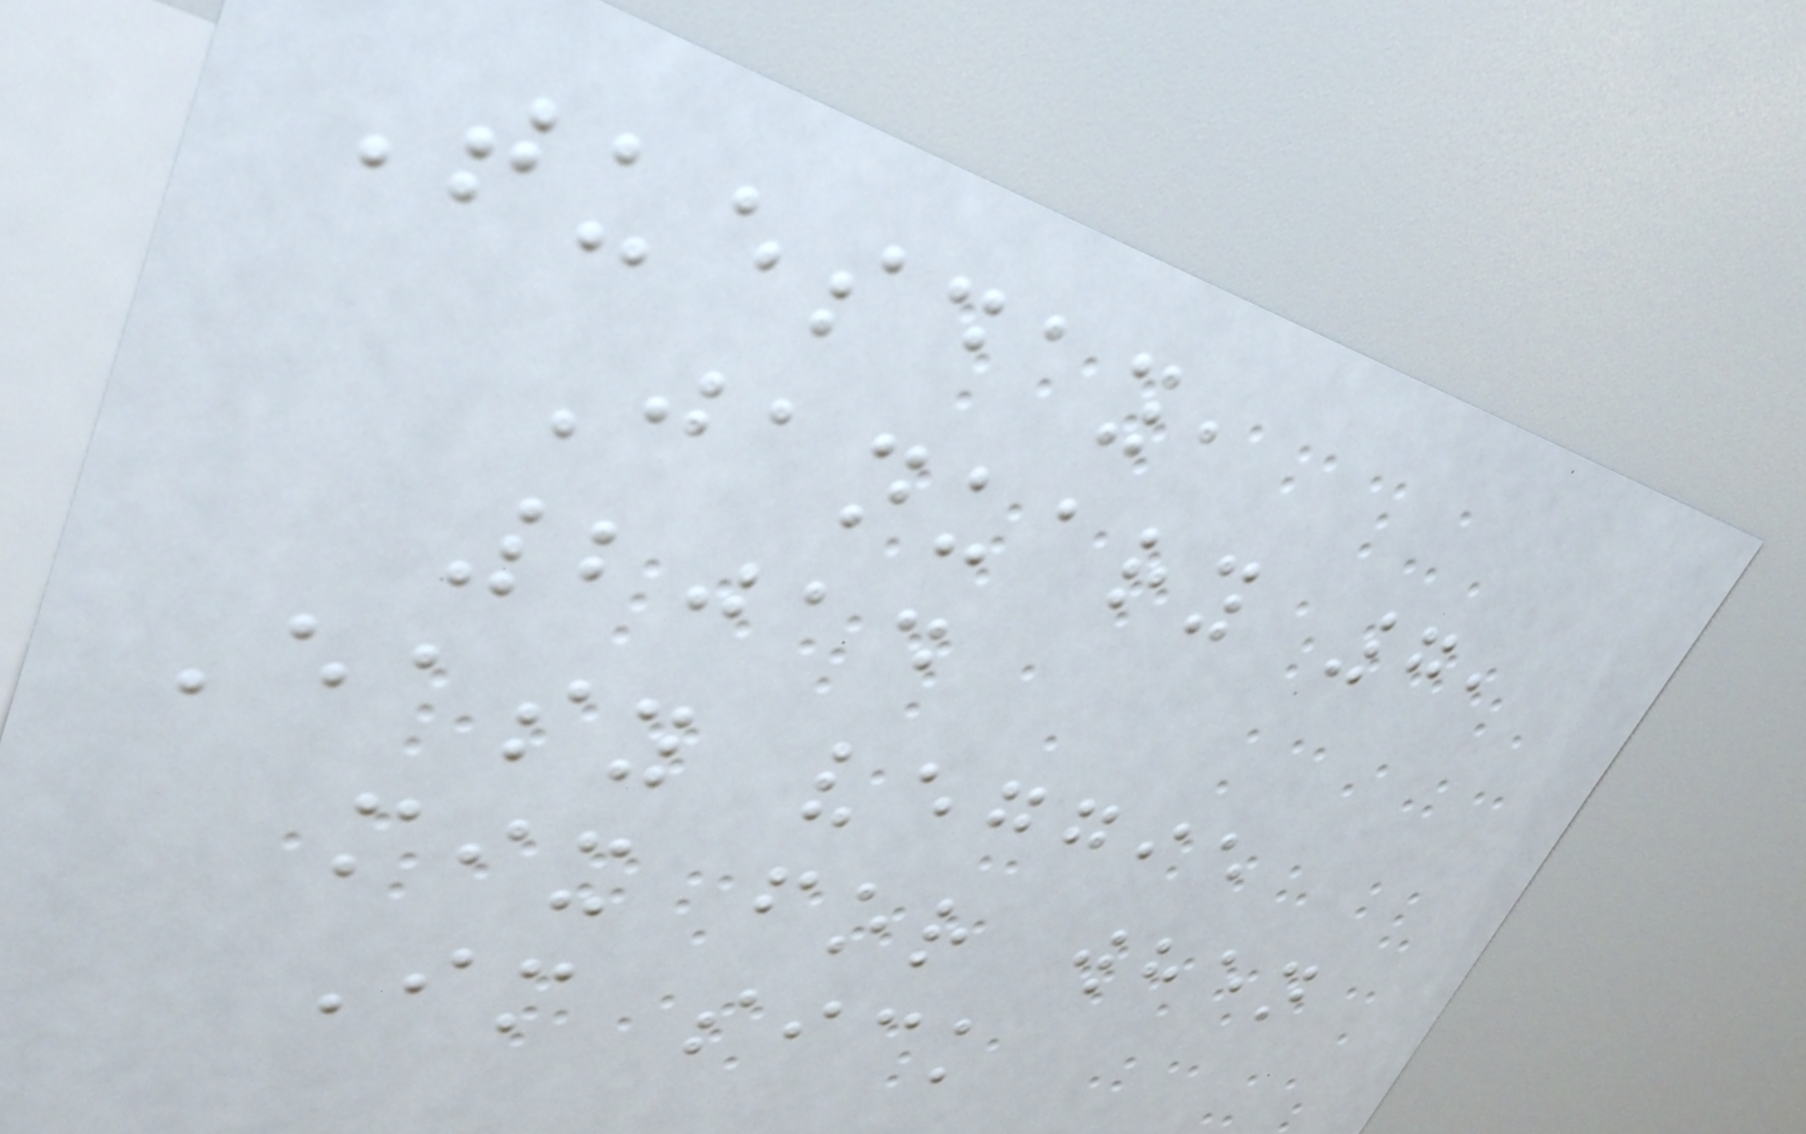Tuesday,
January 7,
2014
Easy veggie
mix for when
Im sick
